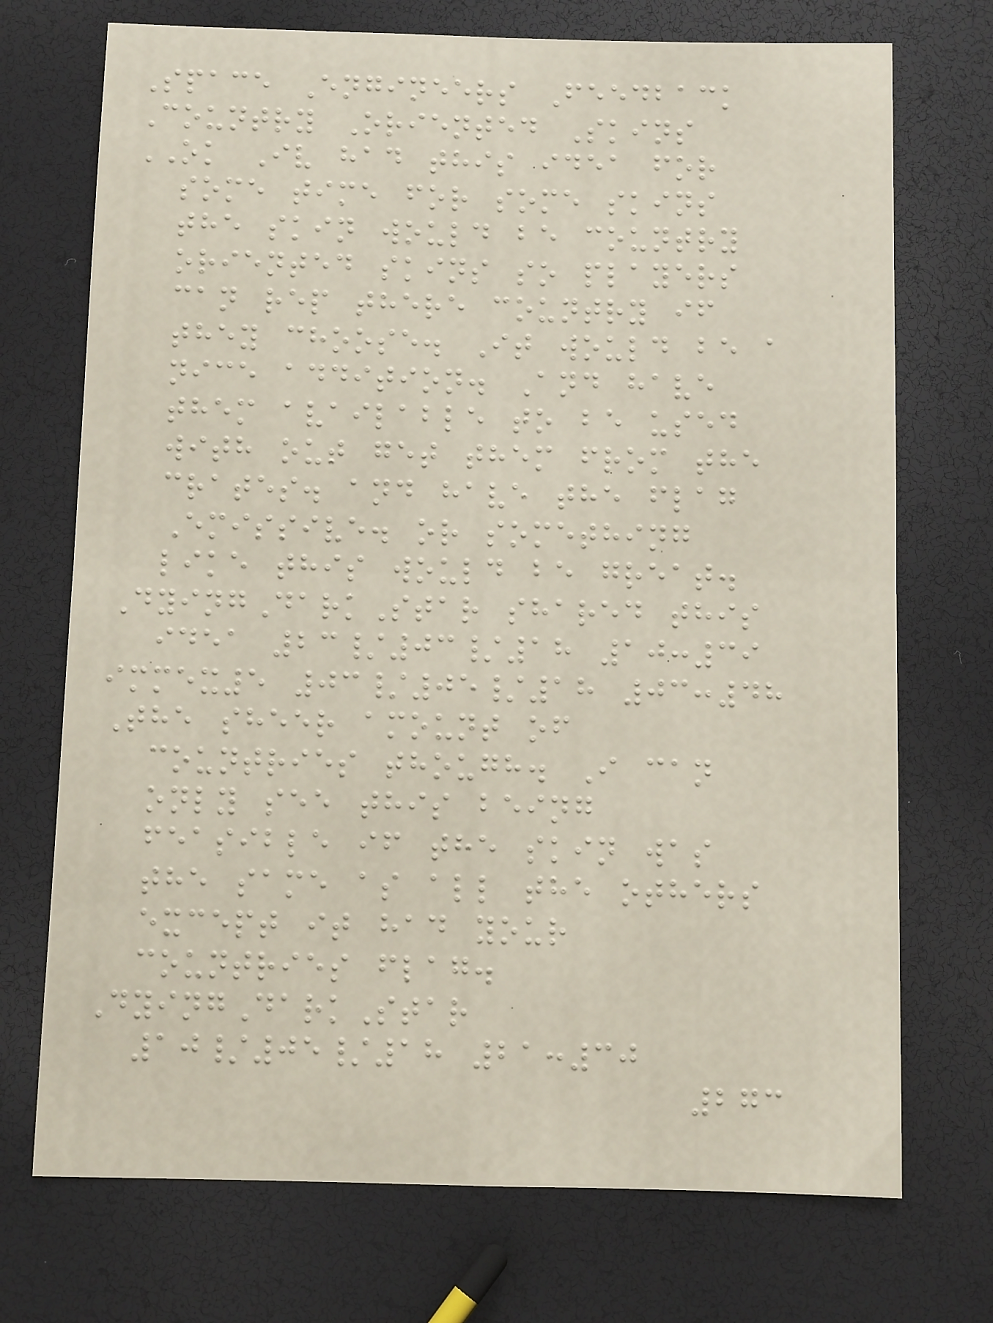Space Engineers Feedback
Country Oriented Skins
OK Iv had this idea for
some time for some skins
the skin would be country
oriented skins so players
can rep there country if
they choose. It would be a
nice addition. And have
them available to be used
with out get them from the
crates. and have the flag
Emissive. or something
like this would be great.
DyingDarkStar shared this
idea 23/03/18 10:39
immex5 03/05/18 03:48
The sheer amount of
countries though. I can
only see this being
feasible if the skin was
the same as all the others
except it had your
countries flag.
DyingDarkStar
10/05/18 21:30
273
